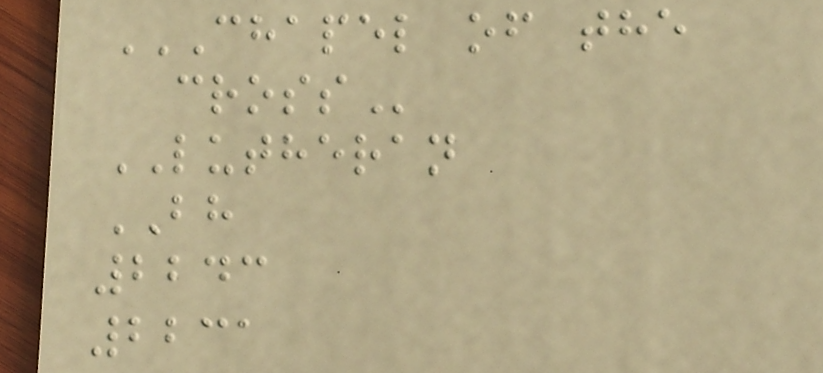CHAPEL OF THE
CROSS
LUTHERAN
BH
2243
2231
